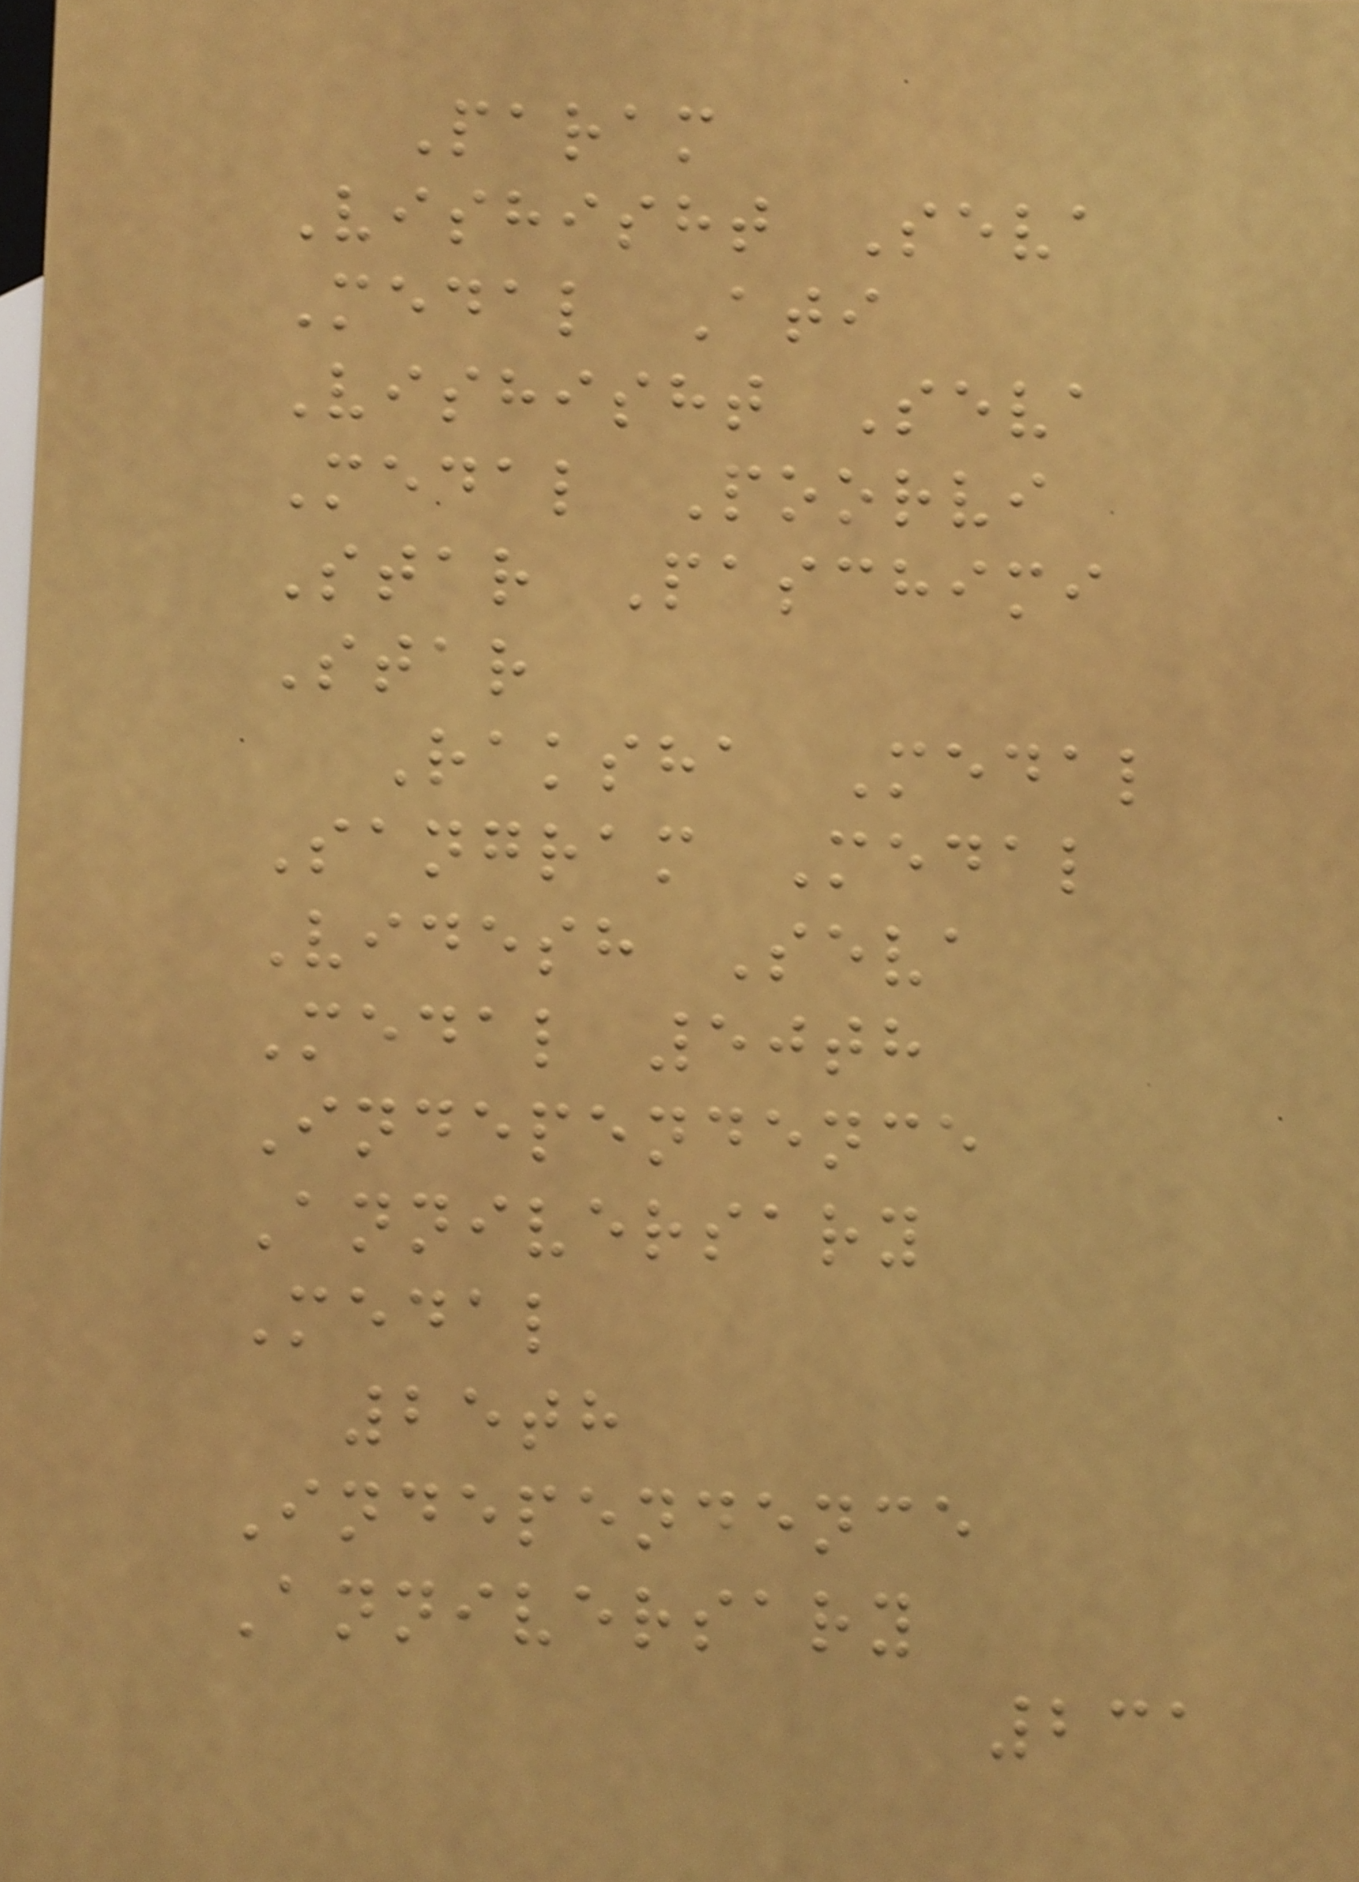Param
Vishisht Seva
Medal Ati
Vishisht Seva
Medal Poorvi
Star Paschimi
Star
Raksha Medal
Sangram Medal
Videsh Seva
Medal 50th
Independence
Anniversary
Medal
25th
Independence
Anniversary
231
